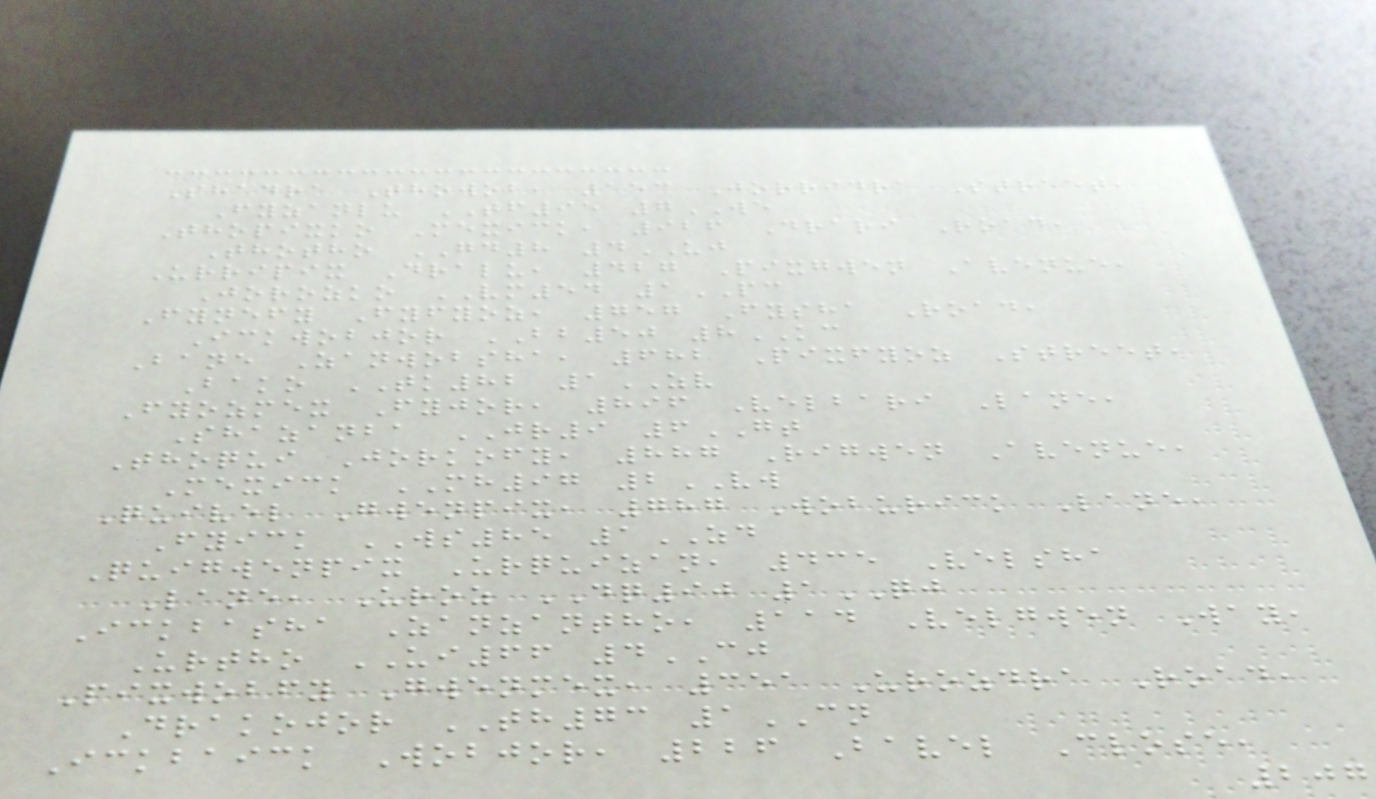Shadra Thowob, 153 Jorridra Street,
Fyzanlu TF95 7WE
Thopixko Mexick, 926 Drari Road,
Thotho GD8 4UJ
Urripix Dralu, 427 Pixgwen Avenue,
Jorozko VM54 1PC
Fynefy Fyfyoz, 757 Fysha Road,
Ickwobjor BB50 8KC
Bane Zanwobsha, 682 Pixfyoz Street,
Bako TK82 1ZV
Fyozmex Fyjor, 896 Velbari Lane,
Shazanba JR9 6GT
Thoqui Jorkofy, 887 Rigwen Avenue,
Mexick MH97 2VW
Quivel Gwenpix, 787 Woburick Lane,
Fyick WS85 1ZD
Quigwenpix Urquizan, 435 Velsha
Lane, Uroz DQ90 1QJ
Ickbasha Zanzantho, 114 Velgwen Way,
Urtho UI66 4CJ
Pixwobfy Gwenmex, 351 Urozdra Road,
Drakojor TH73 1CN
Ickbaick Wobjor, 226 Bavel Close,
207
